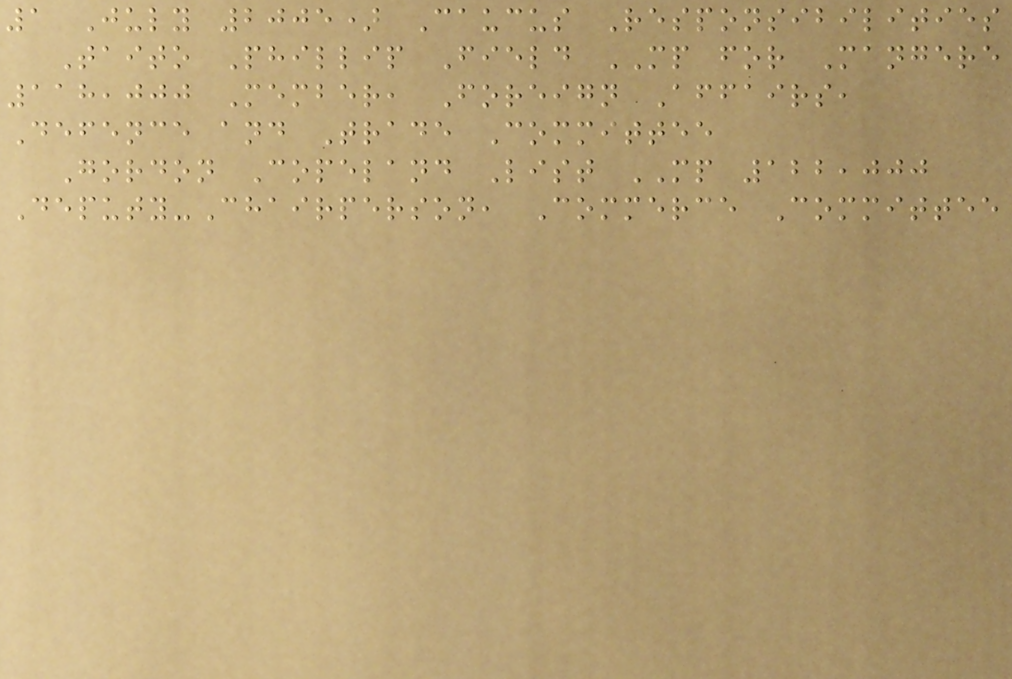1 July 2005) Caucus Responsibilities
Taito Phillip Field MP for Mangere
118,000 Member, Foreign Affairs,
Defence and Trade Committee
Gordon Copeland List MP 122,000
Deputy-Chairperson, Commerce Committee
